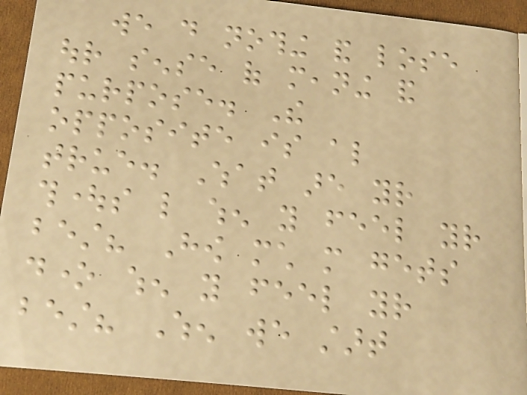we do nothing and lose
our sense of meaning and
purpose. The
opposite is also
true. What are your
thoughts like when you feel your
best? How much more gets
done when you feel your
best? When we start
